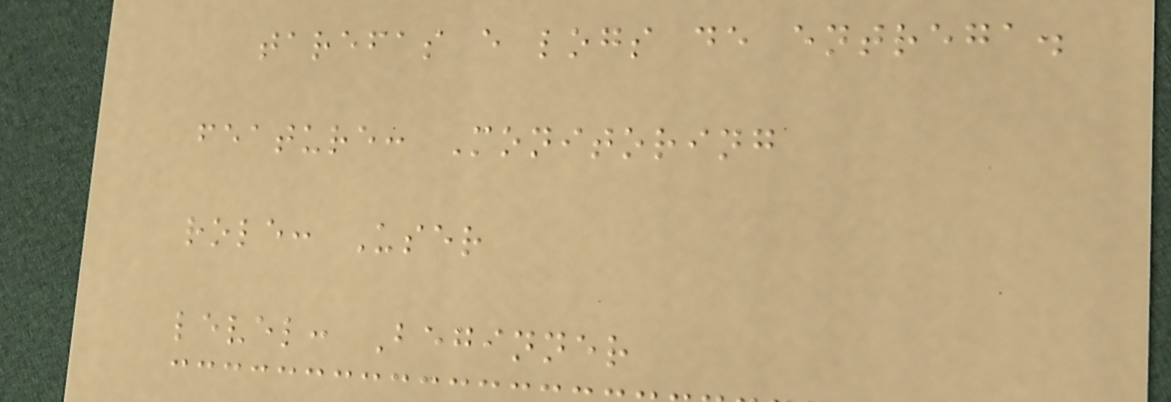tarefas e logs de entrega.
feature: Monitoring
role: User
level: Beginner
